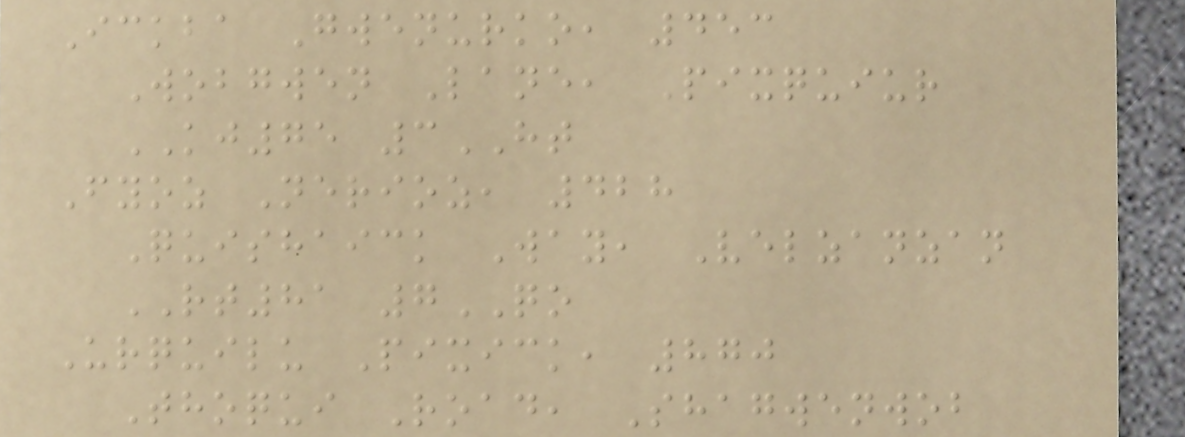Ickba Gwenurko, 453
Wobgwen Lane, Pixquiur
KJ75 3HT
Fyoz Nerioz, 428
Quishaick Way, Velzanzan
RT81 7QO
Urquilu Pixick, 870
Thoqui Road, Shagwenwob
